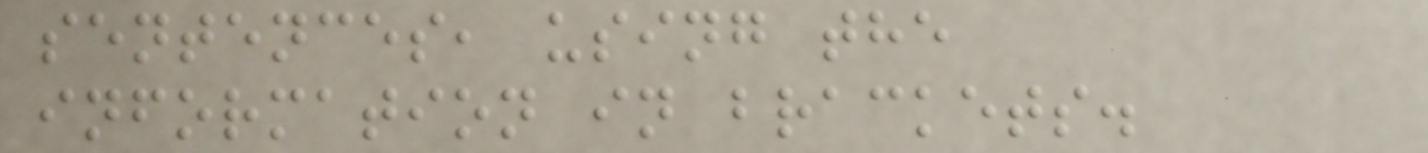sentences, using the
information in brackets.
